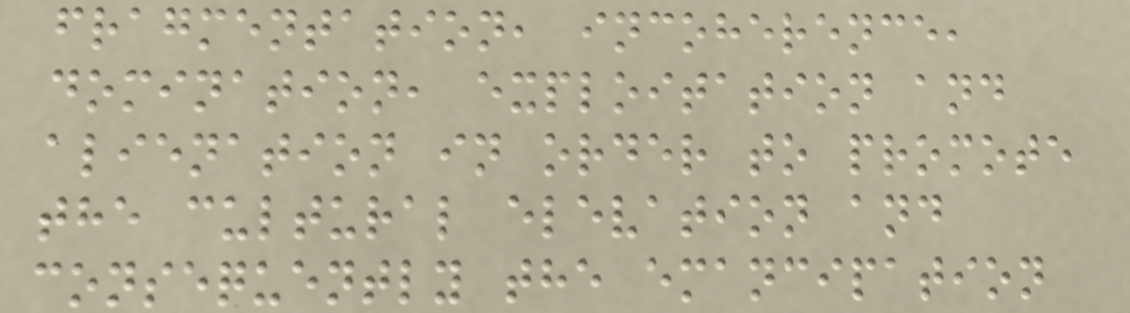fragmentation, incoherence,
domination, exploitation and
alienation in order to promote
the cultural elevation and
consequently the emancipation
